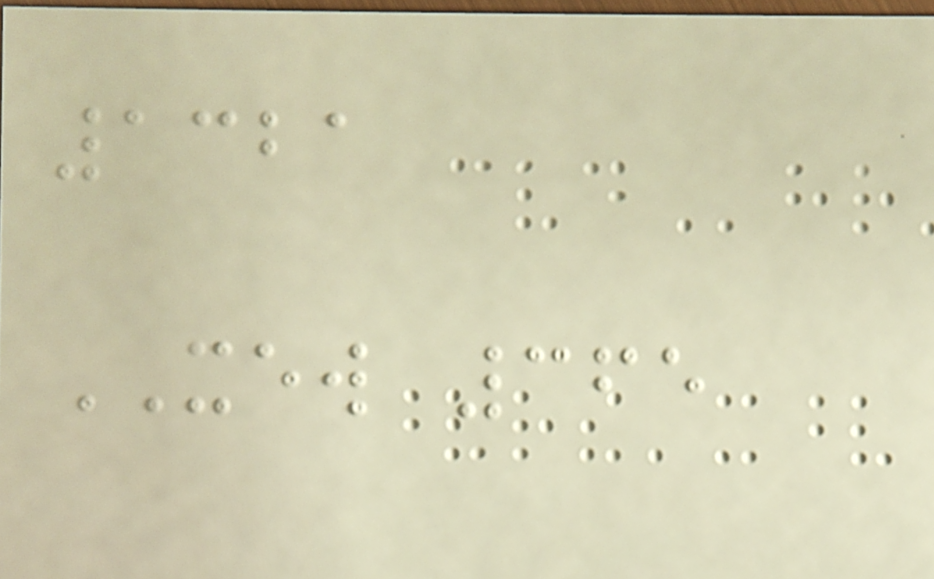1321
XEW 365
